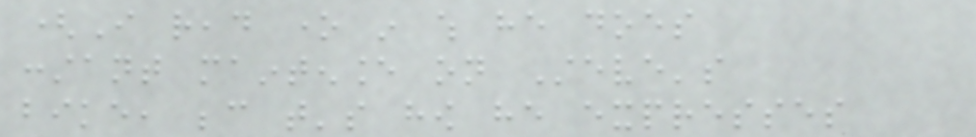(I read one in which he does
constant maintenance on Steve's
bike, because that's how he expresses
